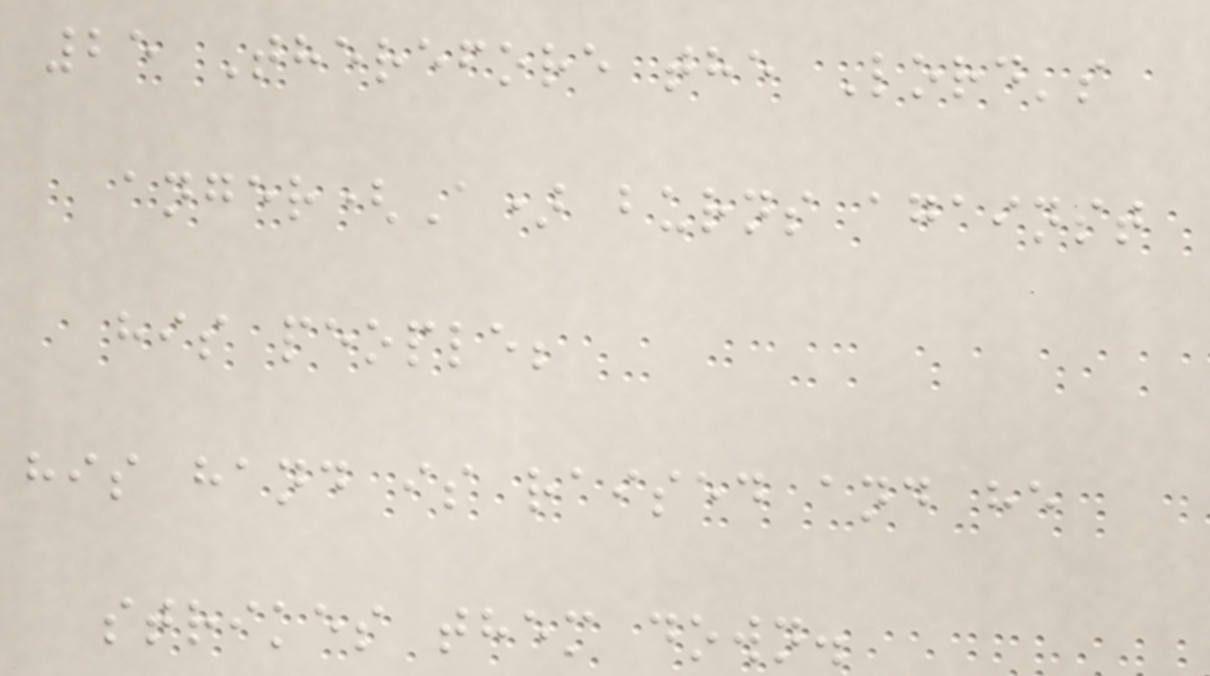25 Therefore the Lord's
anger(A) burns against
his people;
his hand is raised and he
strikes them down.
